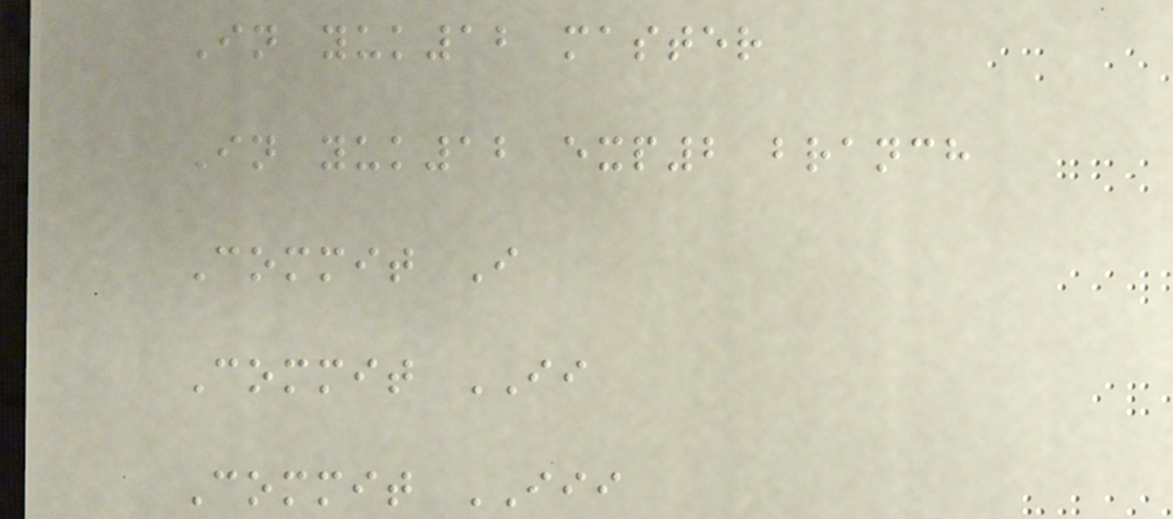In yuk12 master
In yuk12 exp2 branch
Commit I
Commit II
Commit III
